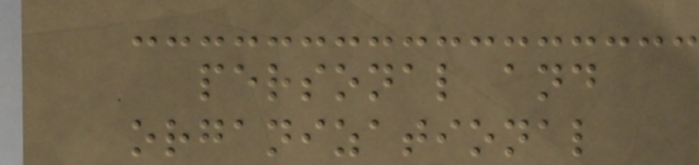personal and
organizational
